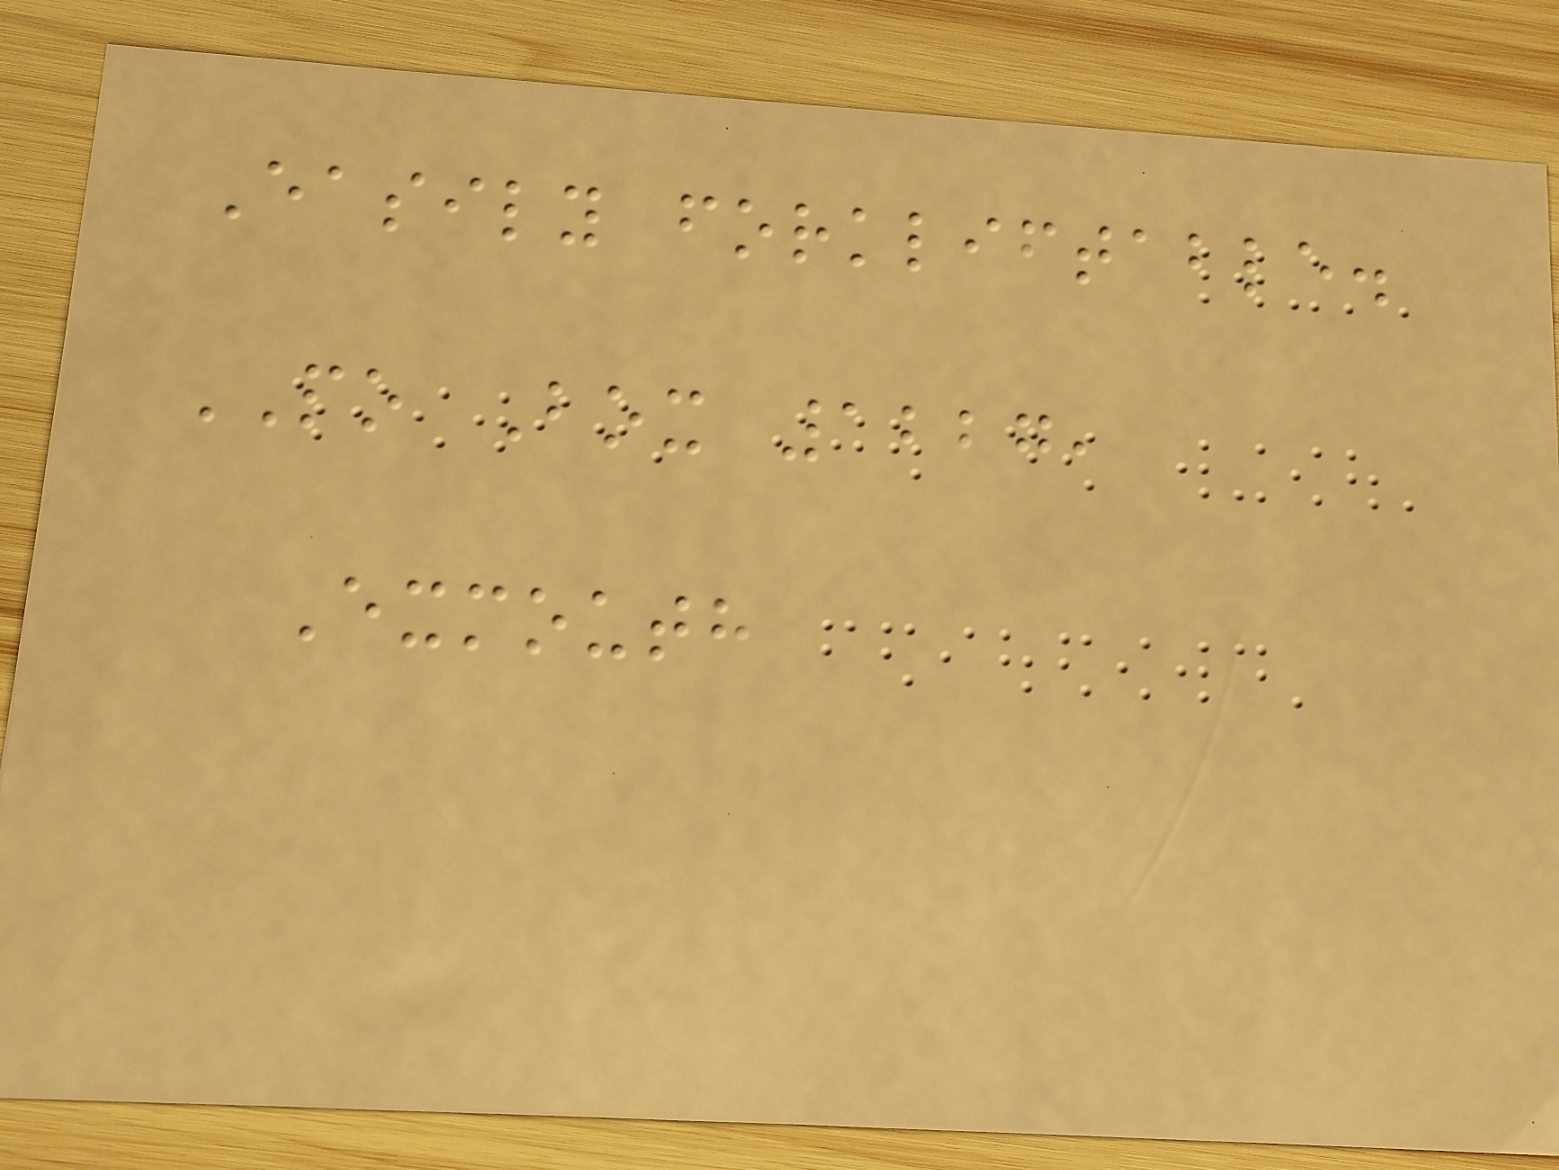Easily forkliftable.
PO Box 1227,
Exmouth
